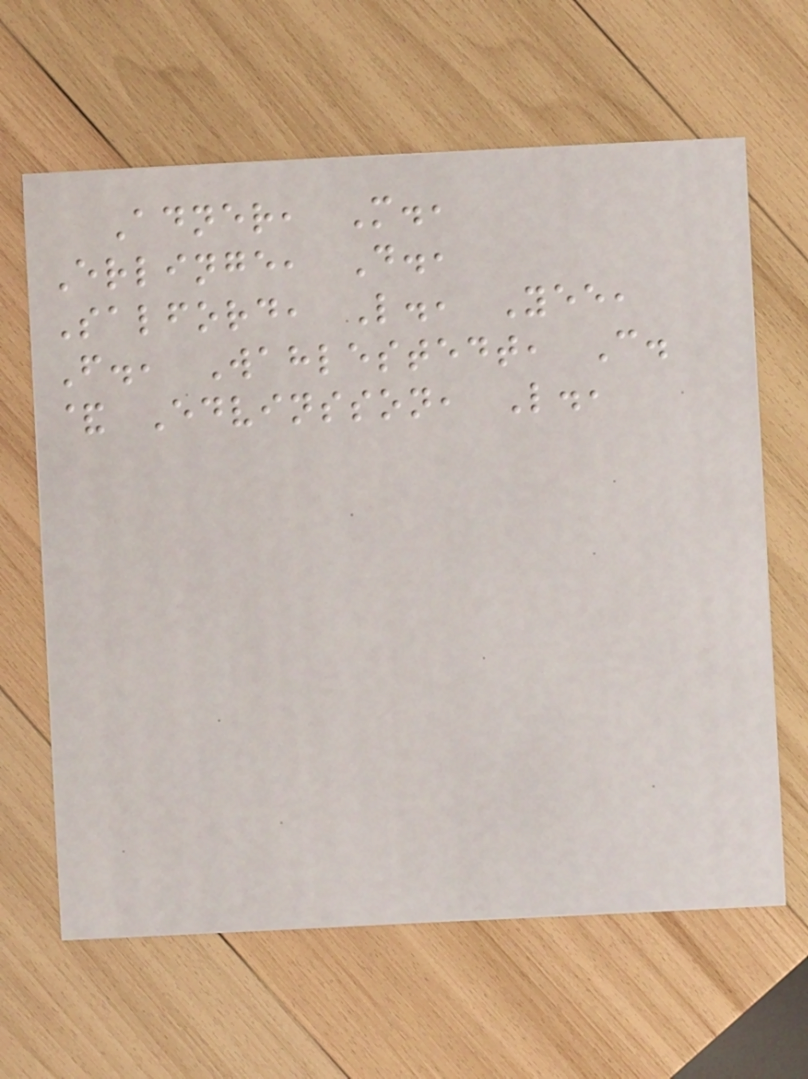Adner, M.,
Erlinge, D.,
Salford, L., Yee,
F., Wahlestedt, C.
& Edvinsson, L.,
